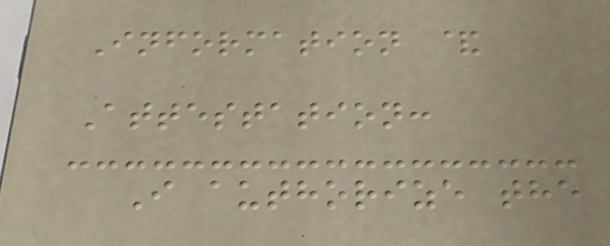Information &
Attestation:
I authorize the
